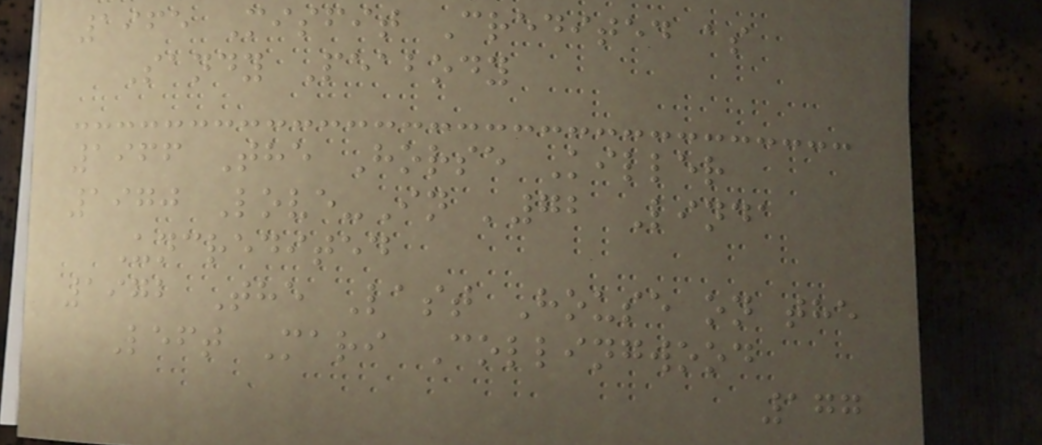1965 Misfit Credited as
Sandy Peabody
1966 The Horse Killer
1970 Love-In '72 Linda
Uncredited
1972 The Last House on the
Left Mari Collingwood
177
